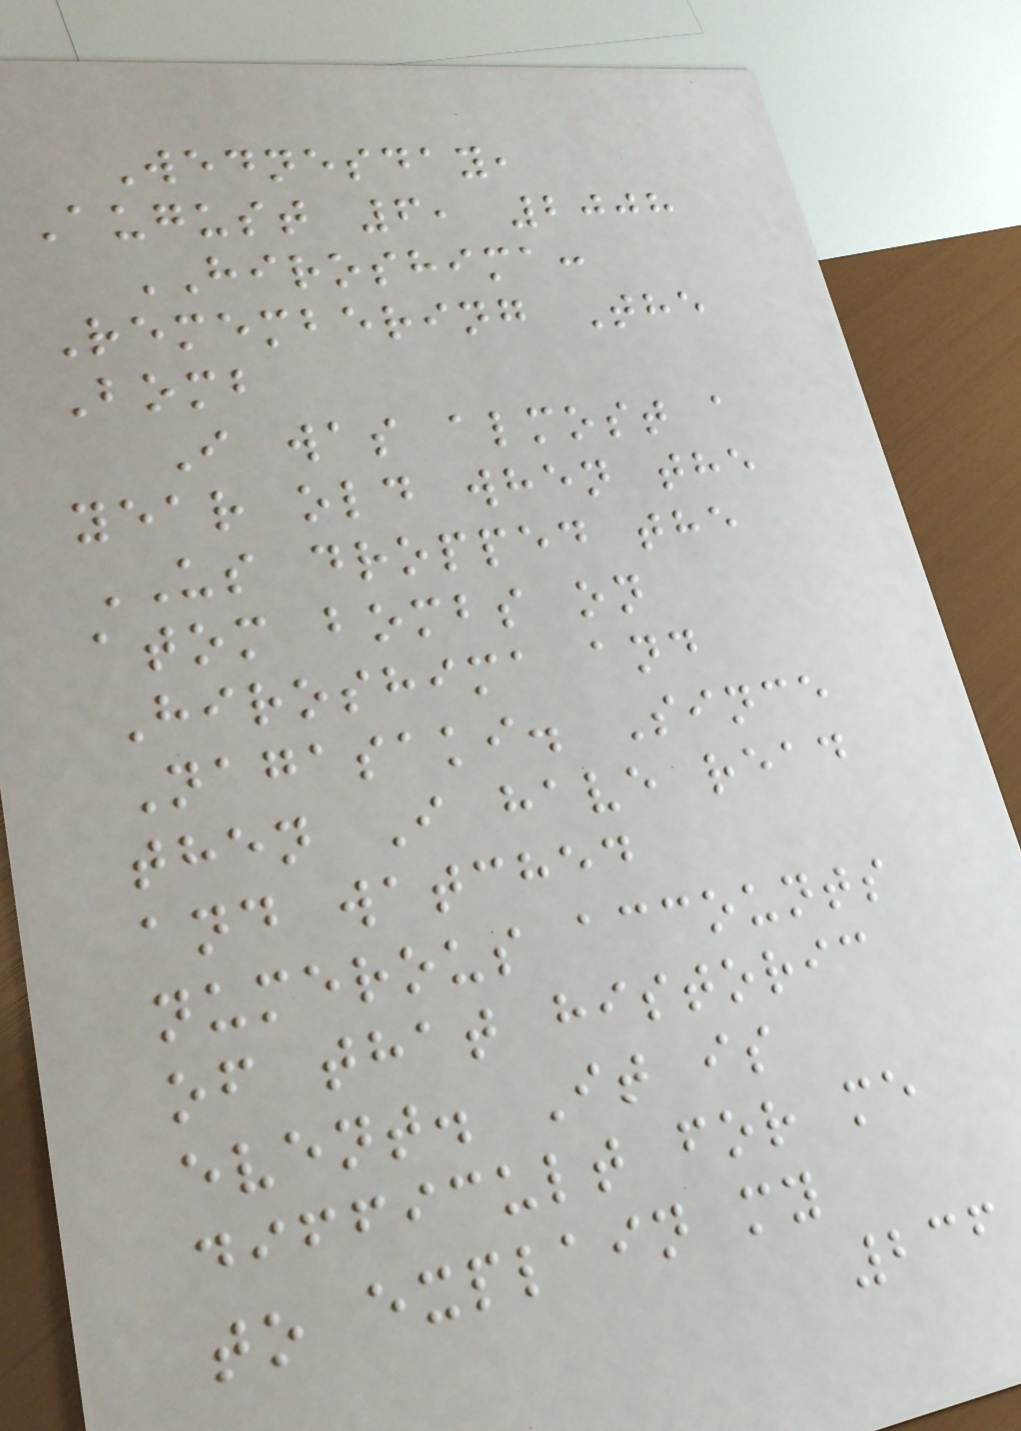Wednesday,
August 6, 2008
HIROSHIMA:
Remembering The
Bomb
I was almost a
year old when the
US dropped the
atom bombs on
Hiroshima and
Nagasaki. Since
then I have read
and watched
numerous accounts
of that historic
event. It is
difficult for me
to explain my
236
